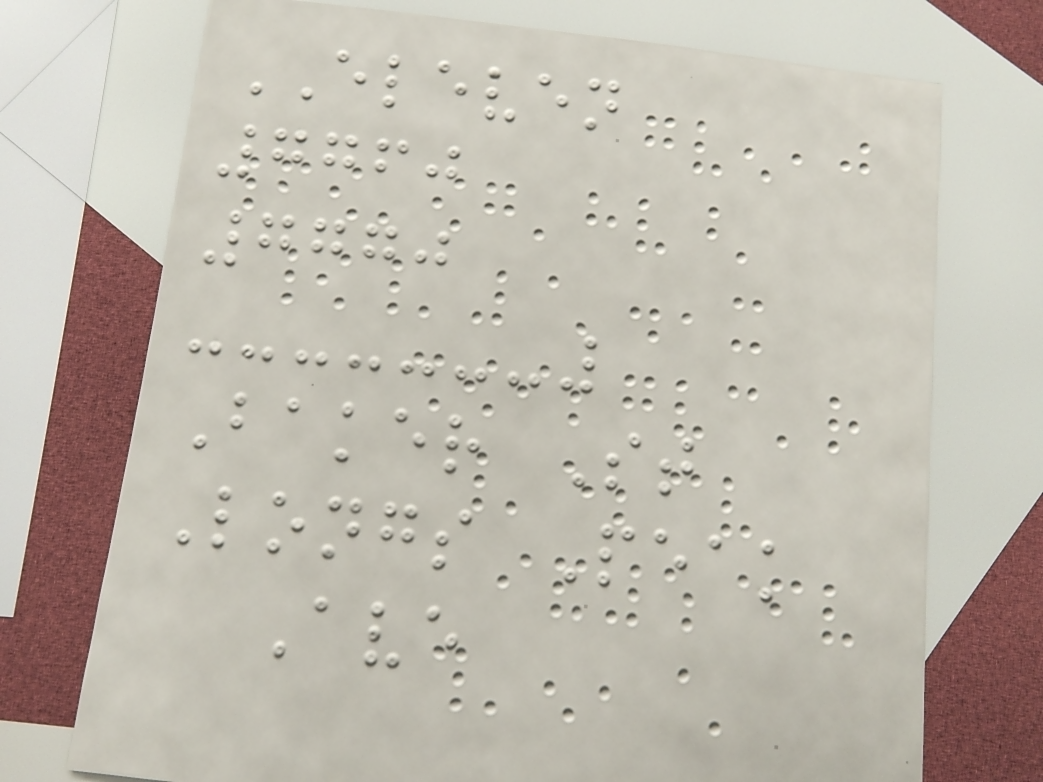ELEVEN
7760
7770
Baker St
Longs Peak
Ave
